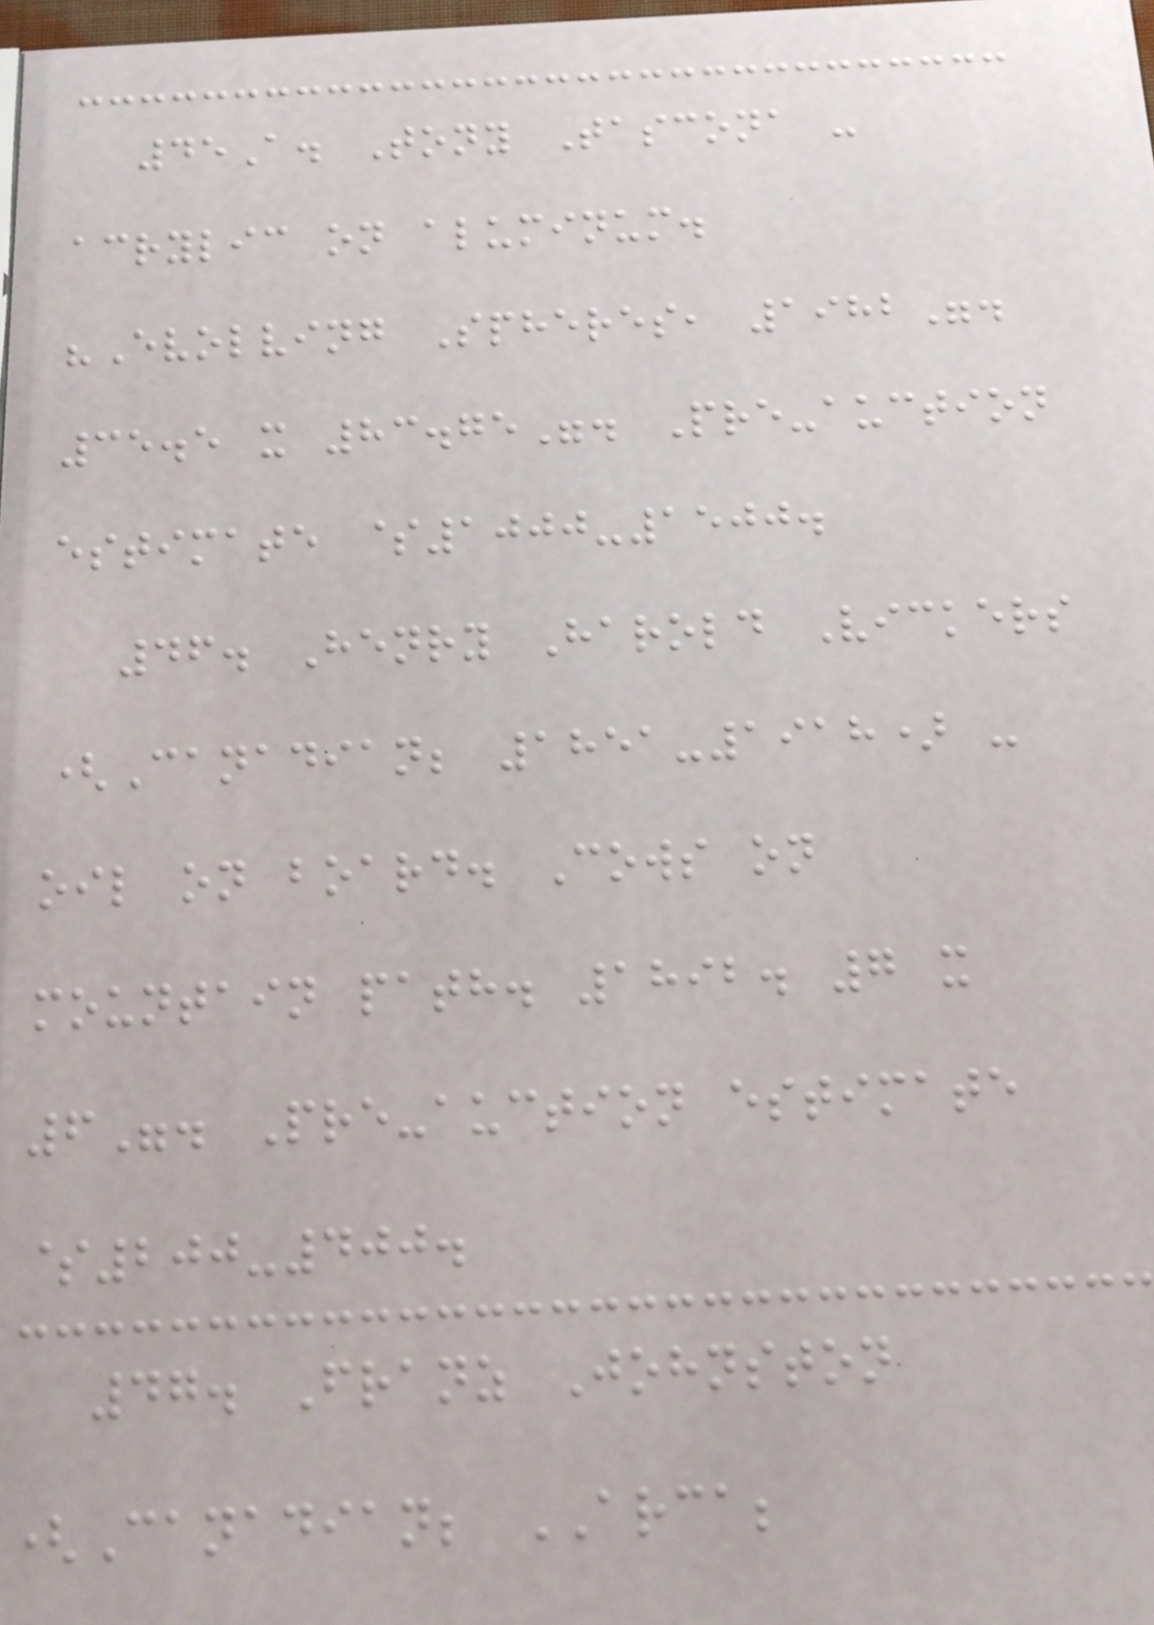45A. Tony Tascona -
acrylic on aluminum.
"Evolving Spheres, 1982".
35.5 x 83.75". Pre-auction
estimate $1000-1500.
46. Henry Harold Vickers
(Canadian; 1851-1918) -
oil on board. Cows on
mountain path. 1892. 7 x
6". Pre-auction estimate
$200-400.
47. Franz Johnston
(Canadian; ARCA;
